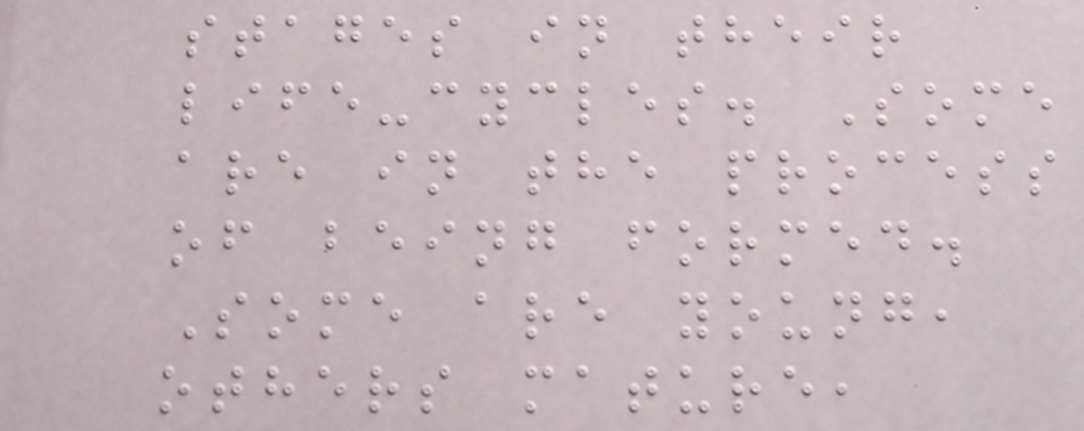stages in their
life-cycles. Some
are in the process
of being formed.
Some are young,
others mature,
